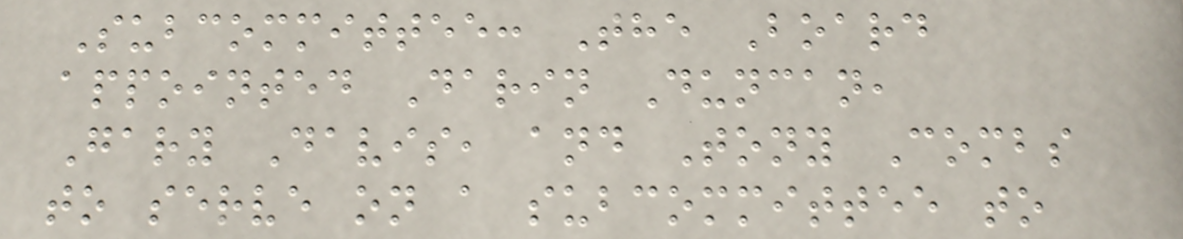Subcommittee: The Board
appointed Darin Duncan,
Gary Davis, and Tony Combs
to serve on a subcommittee to
